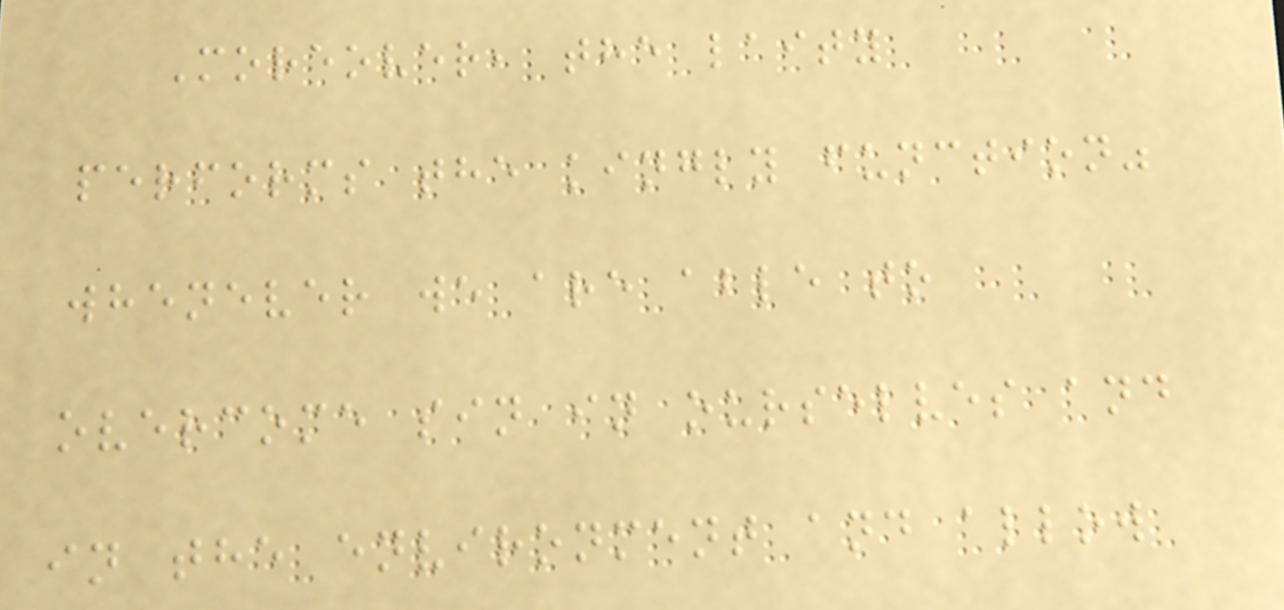Moreover, the laity
performs the kingly function"
whenever we are able to
overcome sin in ourselves and
in the environment and allow
